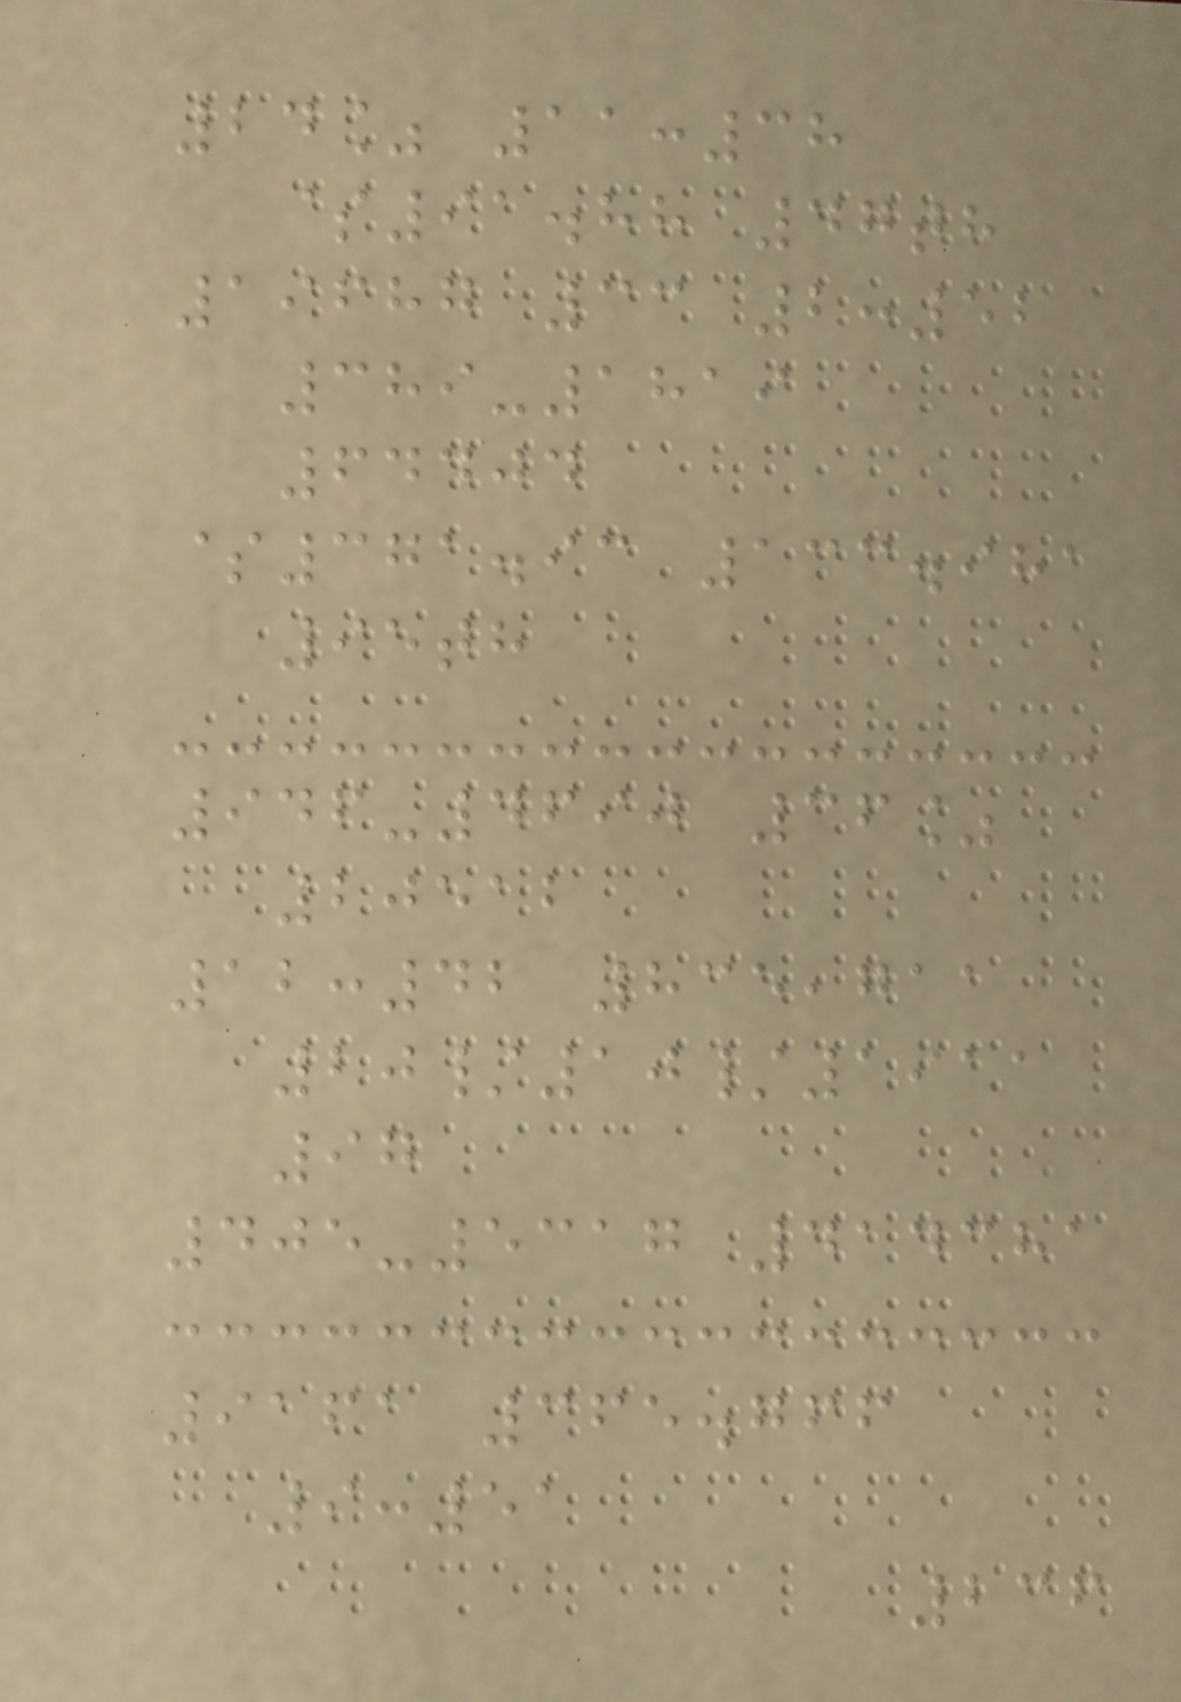24% 11:38
$91.88 47th
19687 33 2:52
389-1819
64404
$371.93 133.981
95th
946-4690 36%
20512
12:42 835,711
20/10/1911
97
405-5317 414381
9161 365.766
9:51
236
